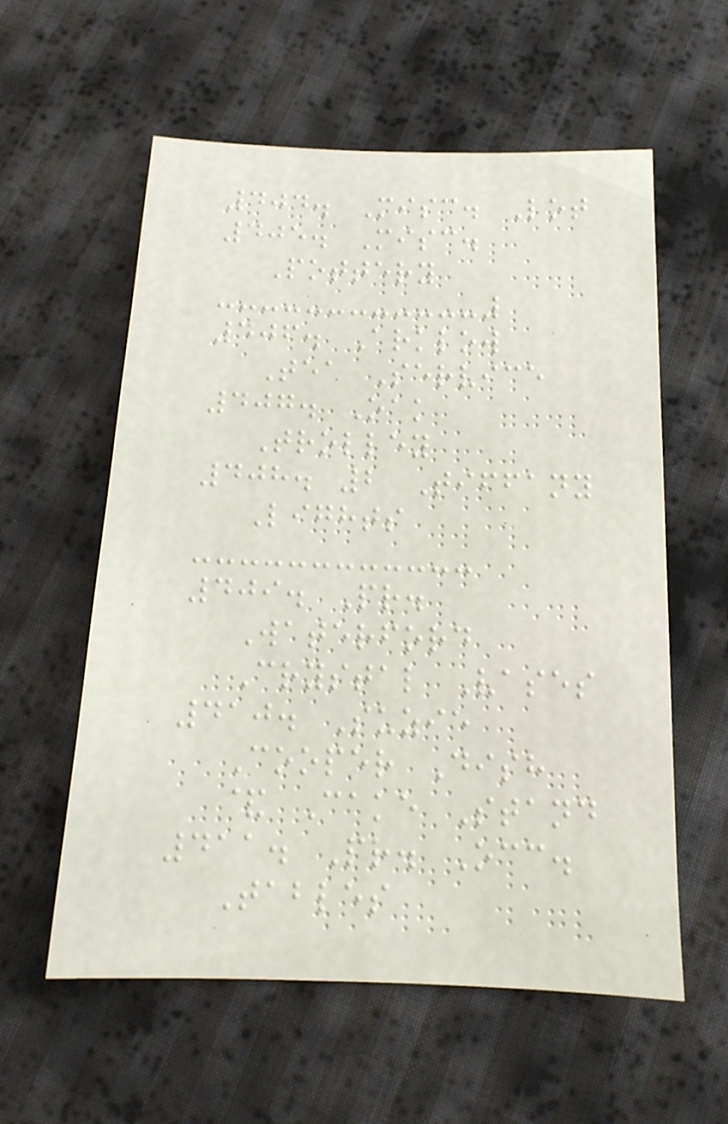404. Misc. Lot
405. Misc.
Pottery
406. Arklow
Tea Service
407. Oak
Trolley
408. 2 Tiffany
Lights
409. Pr.
Waterford
Crystal Vases
410. Suzie
Cooper Dish
& Cake Stand
411. Pr. Occ.
Tables
